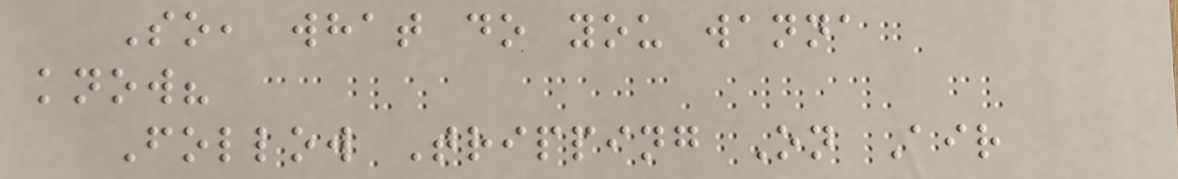So, what do you wanna
know?
Follow Tripping On Air
